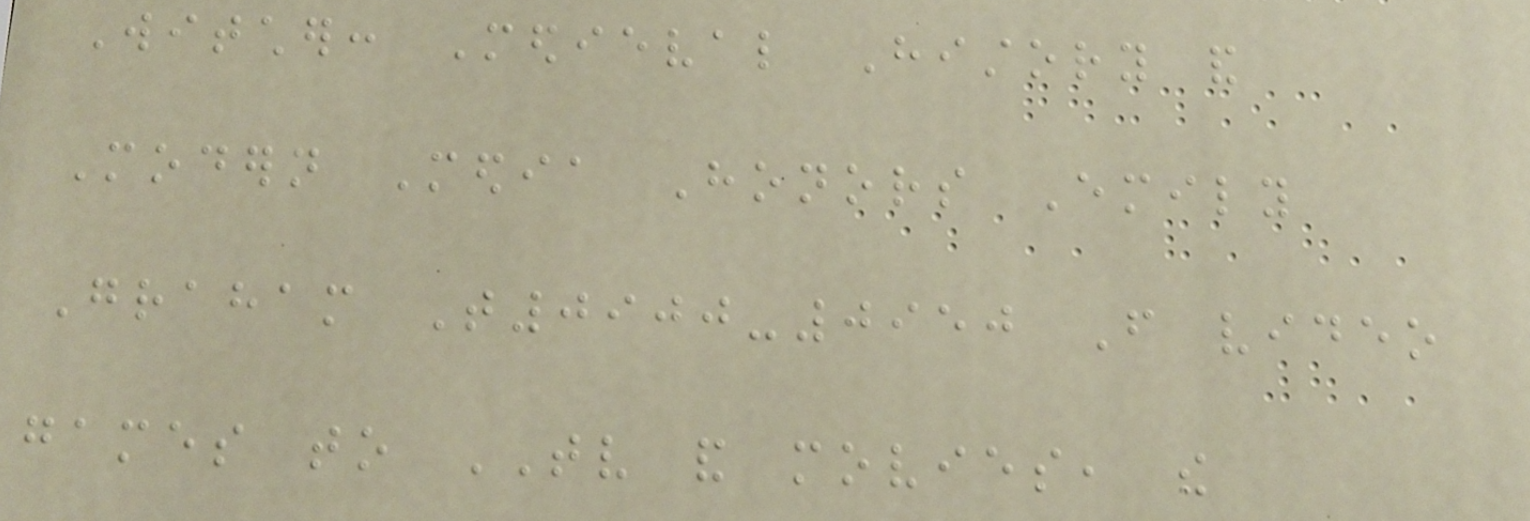Witcher: Medieval History and
Modern Media Honors Emily
Graham T0900-0950 From video
games to TV and movies, the
